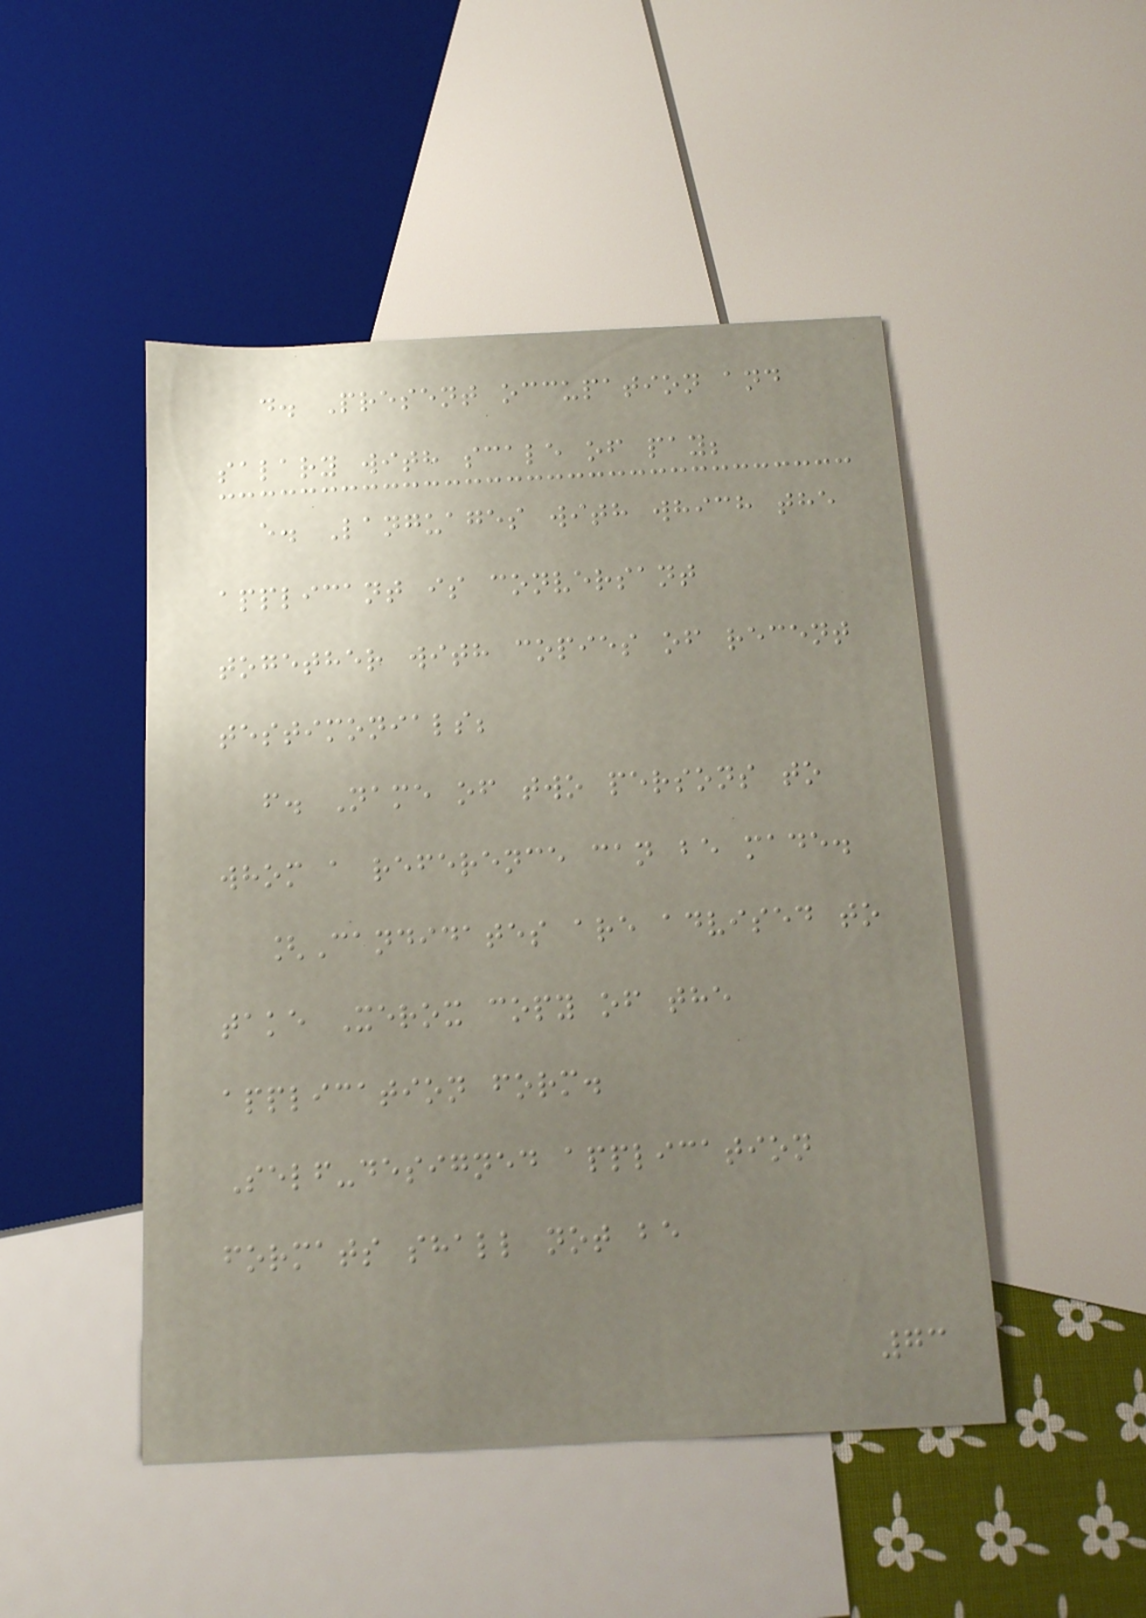d. Present occupation and
salary with scale of pay;
e. Languages with which the
applicant is conversant
together with copies of recent
testimonials;
f. Name of two persons to
whom a reference can be made.
[Candidates are advised to
take Xerox copy of the
application form.
Self-designed application
formats shall not be
73
